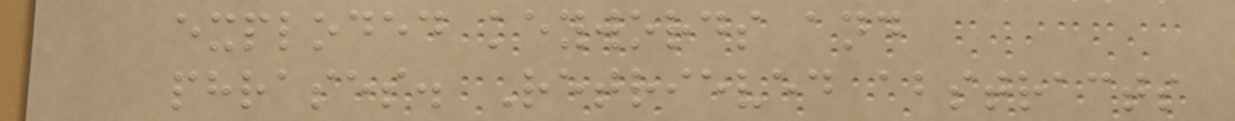exploded keywords and
phrases. Retrieved abstracts
